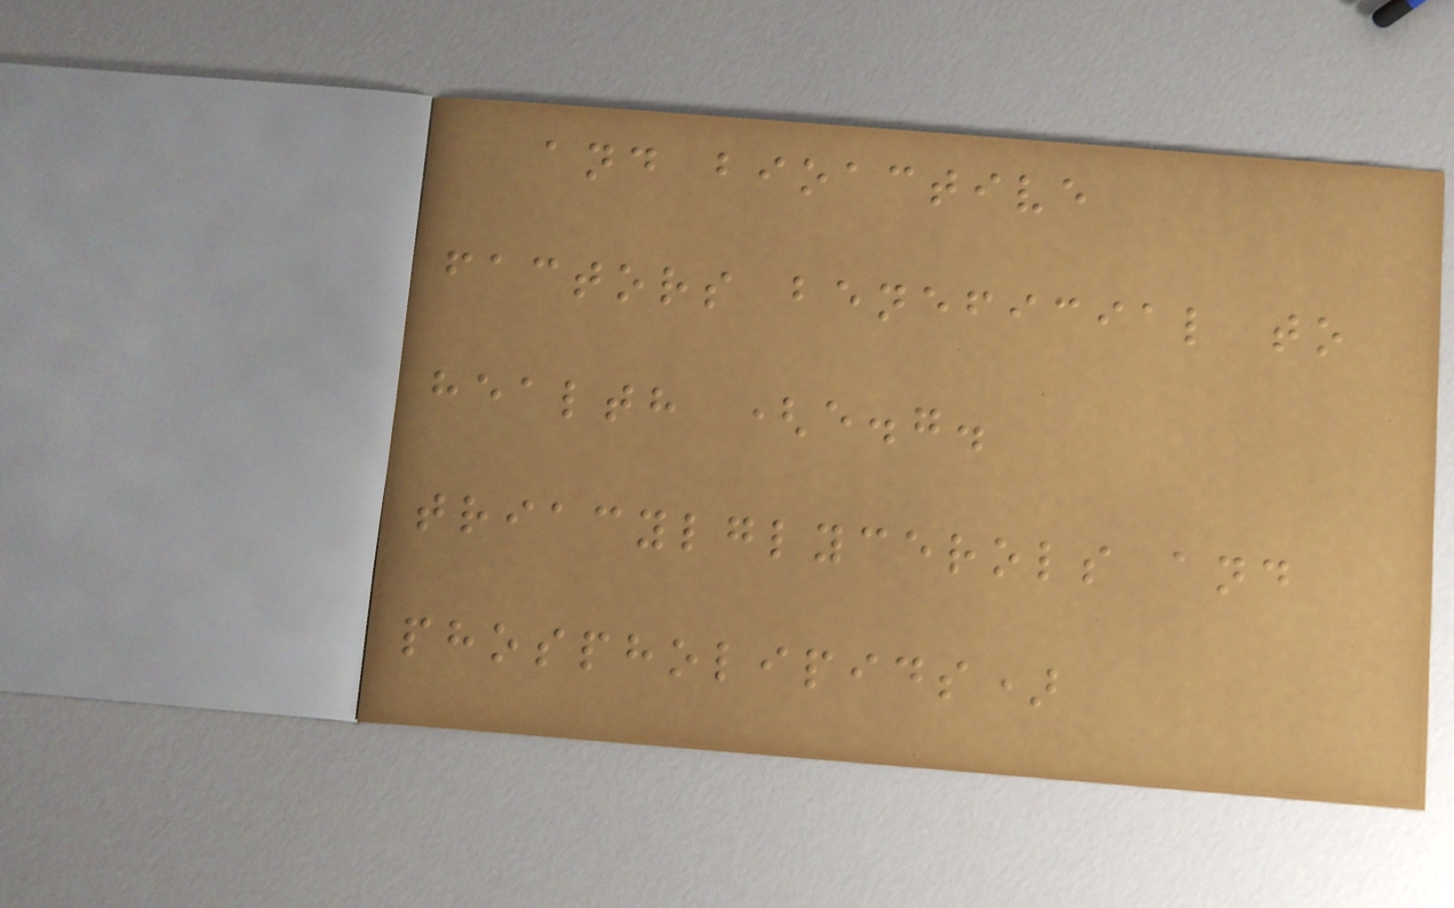and bioactive
factors beneficial to
health (e.g.
triacylglycerols and
phospholipids)
